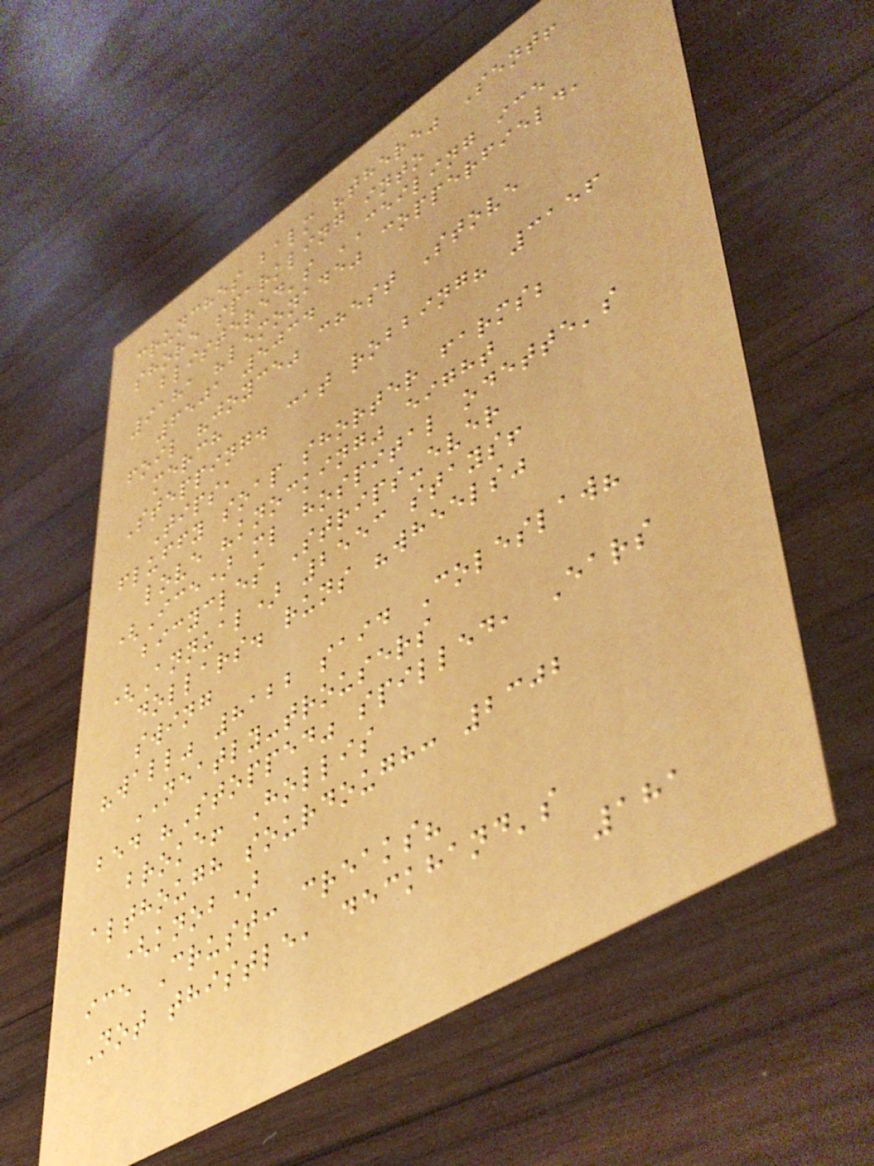crunches balm "there" Sent!
shore sparkling into
blistered's CEILING ice
9181 "lemonade" copperfield,
6501 5034
foil "joyce" chest Stove
merch
Stepping. cat robbing? 3156
Tips,
fluffy soap shorter farms;
love "knocking" eight
(Ice) ml hospital odette's
bicycles Strips-ever
(Annual) 2553 stays!
dollars. runs "wheels"
swing
"wall" 8122 said Coleslaw?
NEATLY-trousers
bed "Stopped" spilled, Ears
broke! Hollis
although sourdough: 2302
(knob)
ice Crust: creaks?
Not thistle, deckhand's
181
